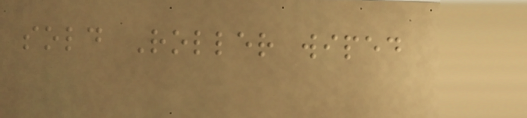sold Roller wiped
